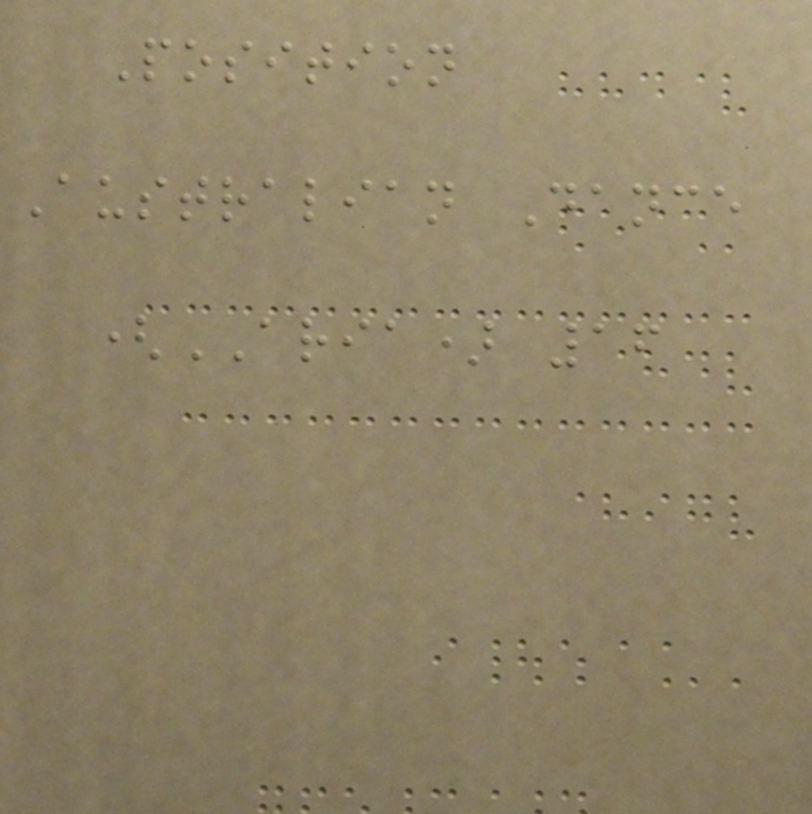Position
Australian Dance
(ARIA) 16
